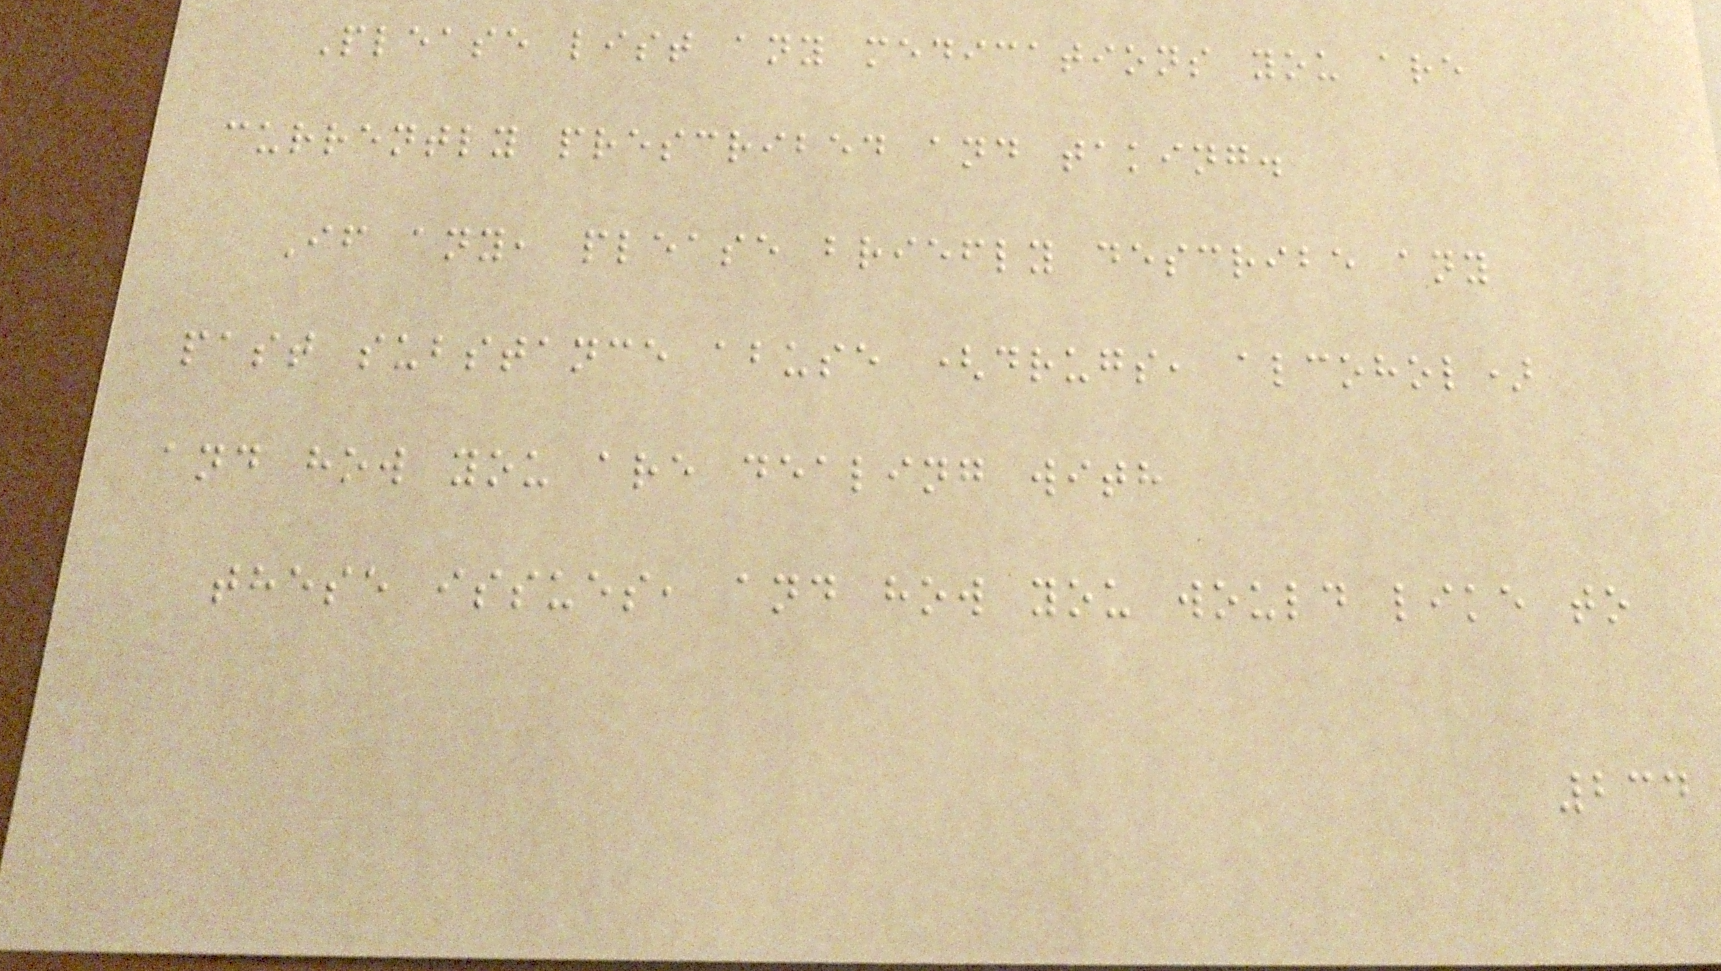Please list any medications you are
currently prescribed and taking.
If any, please briefly describe any
past substance abuse (drugs, alcohol)
and how you are dealing with
these issues, and how you would like to
234
